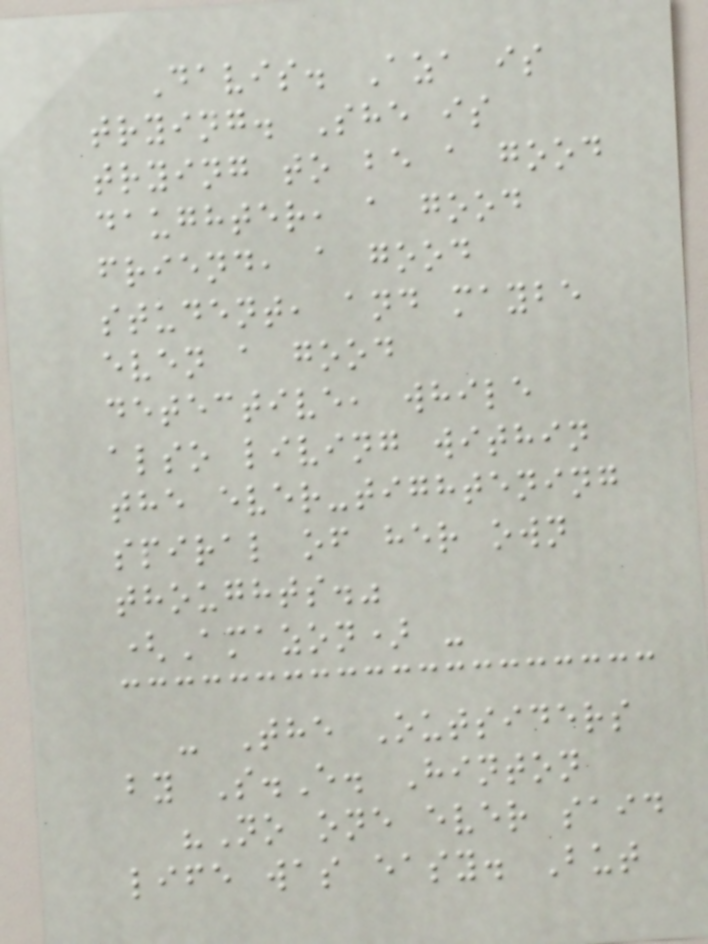Davis. Aza is
trying. She is
trying to be a good
daughter, a good
friend, a good
student, and maybe
even a good
detective, while
also living within
the ever-tightening
spiral of her own
thoughts."
(Amazon) -
- The Outsiders
by S.E. Hinton
"No one ever said
life was easy. But
